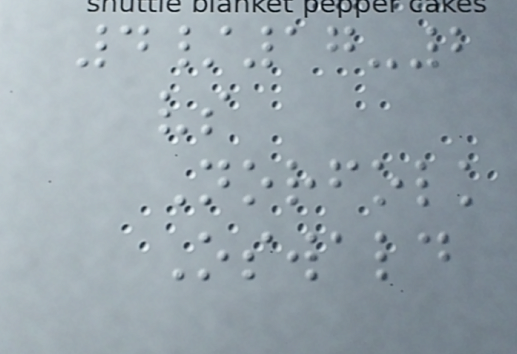4/17-2
vs
Norfolk
Oswald
